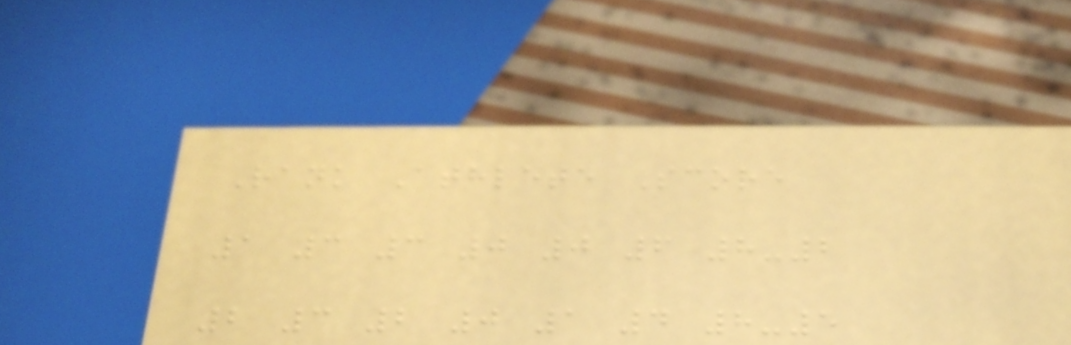Rank Athlete Score
1 3 3 0 0 6 8-2
2 3 2 0 1 4 8-5
